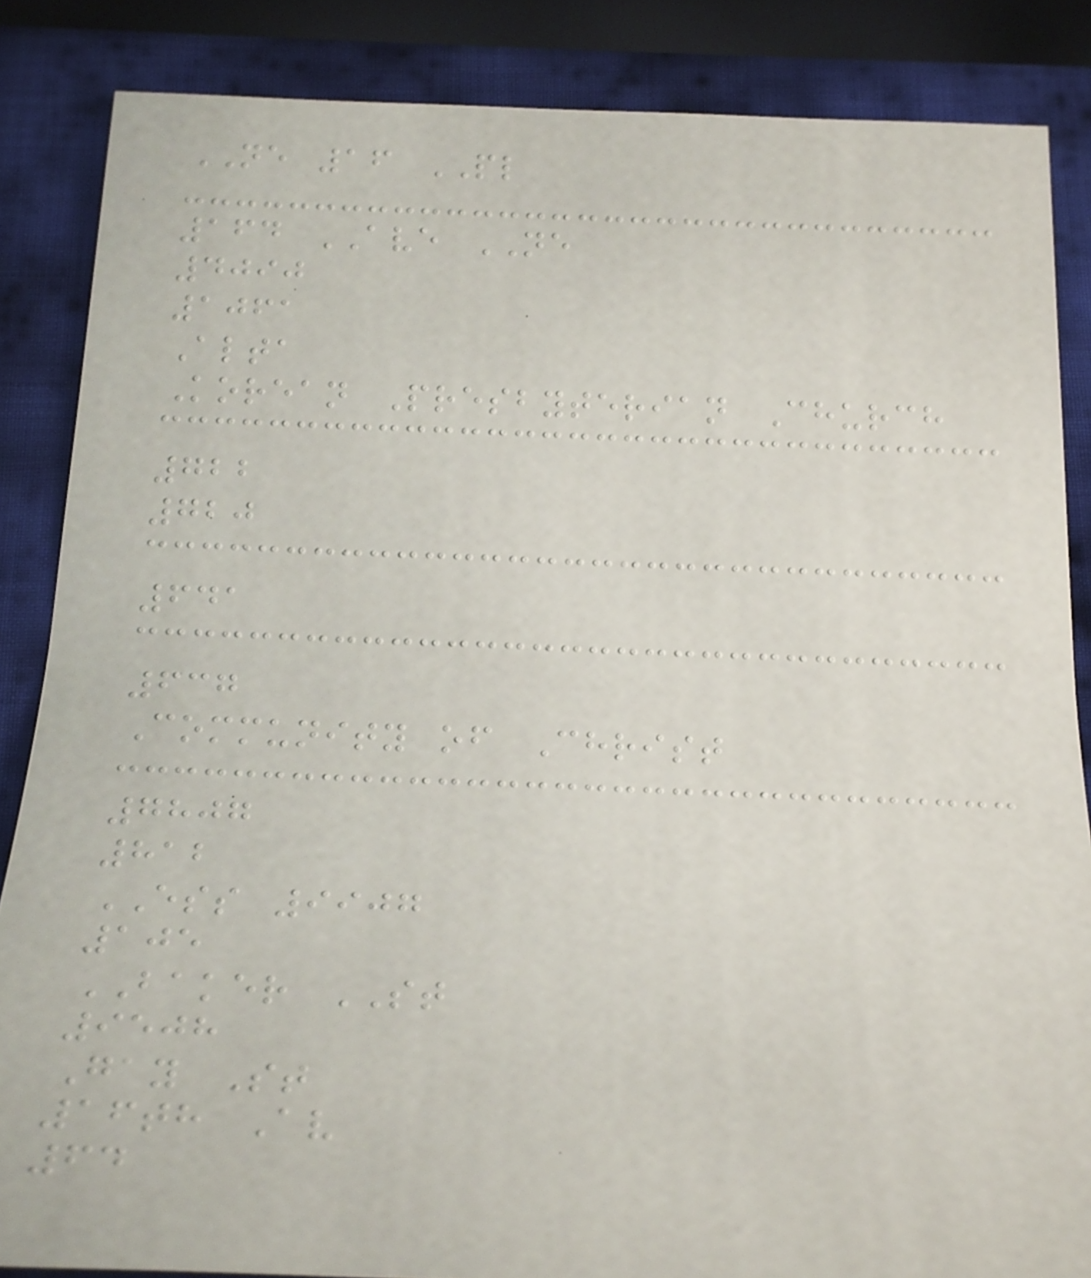NE 16 PL
164 AVE NE
4090
1061
Alta
Korean Presbyterian Church
722
720
641
637
Community of Christ
7807
812
ESS 9907
105
BAKER ST
9508
Gay St
16th Av
64
